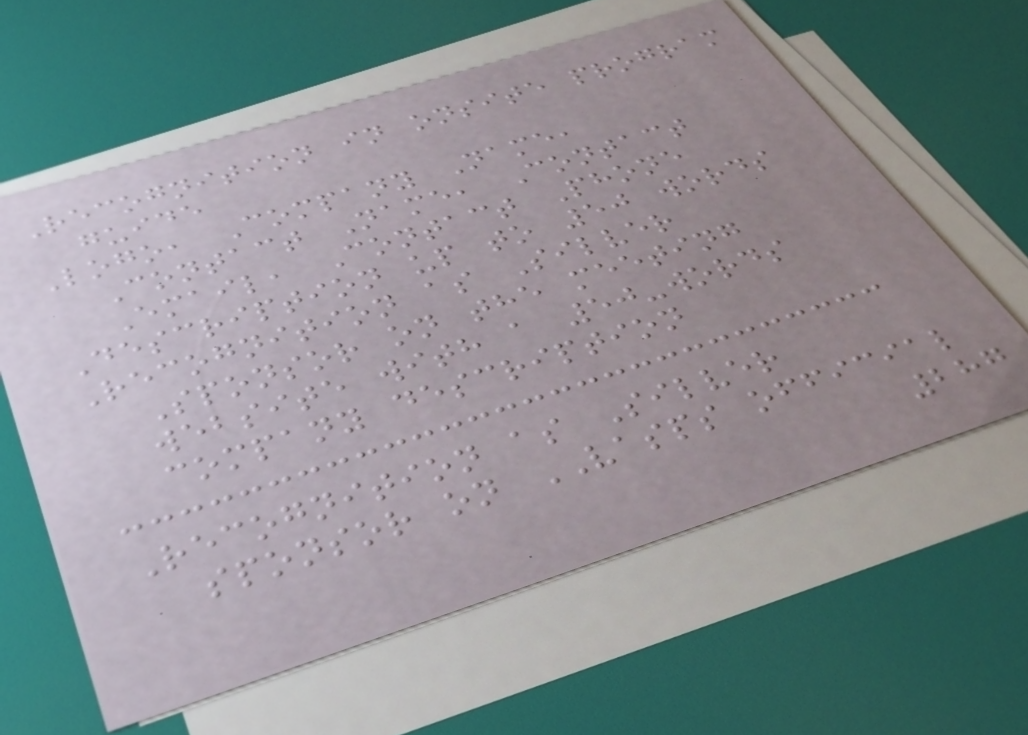Recognition in onsite program
guide
Logo, Company Name,
Contact Name, Contact
Email, Contact Phone
Description up to 50 words
Recognition as Silver
Sponsor on the meeting
website with a 50-words
company description
Recognition as Silver
sponsor on VASPS official
287
